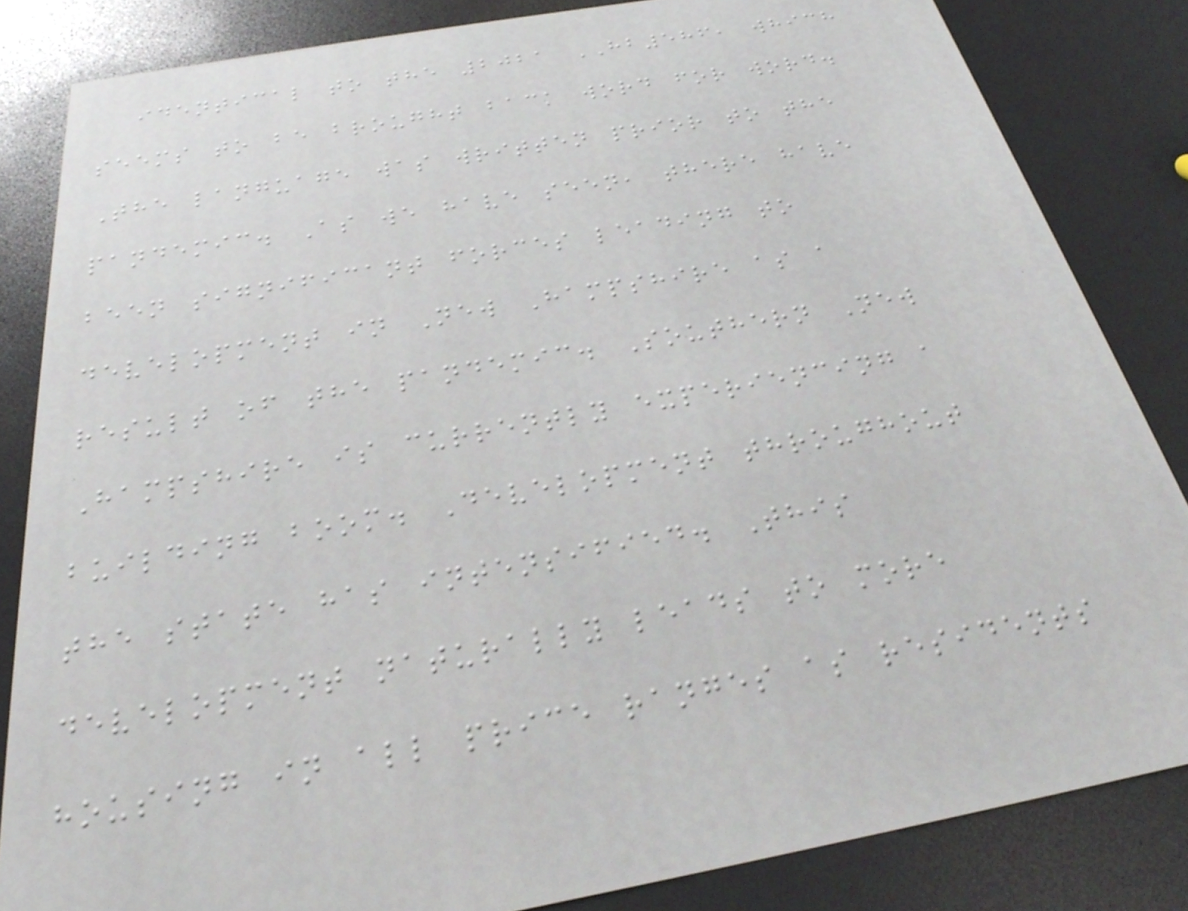identical to the 2021 HB586, which
seems to be brought back word for word.
The language was written prior to the
pandemic. As we have seen, there have
been significant forces leading to
development in New Hampshire as a
result of the pandemic. Southern New
Hampshire is currently experiencing a
building boom. Development throughout
the state has intensified. This
development naturally leads to more
housing in all price ranges as residents
